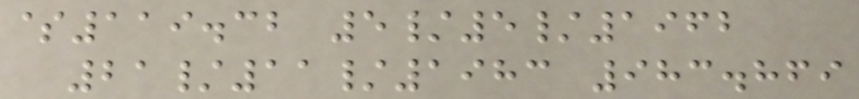$119.32 5/5/1962
21/11/1983 983.869
